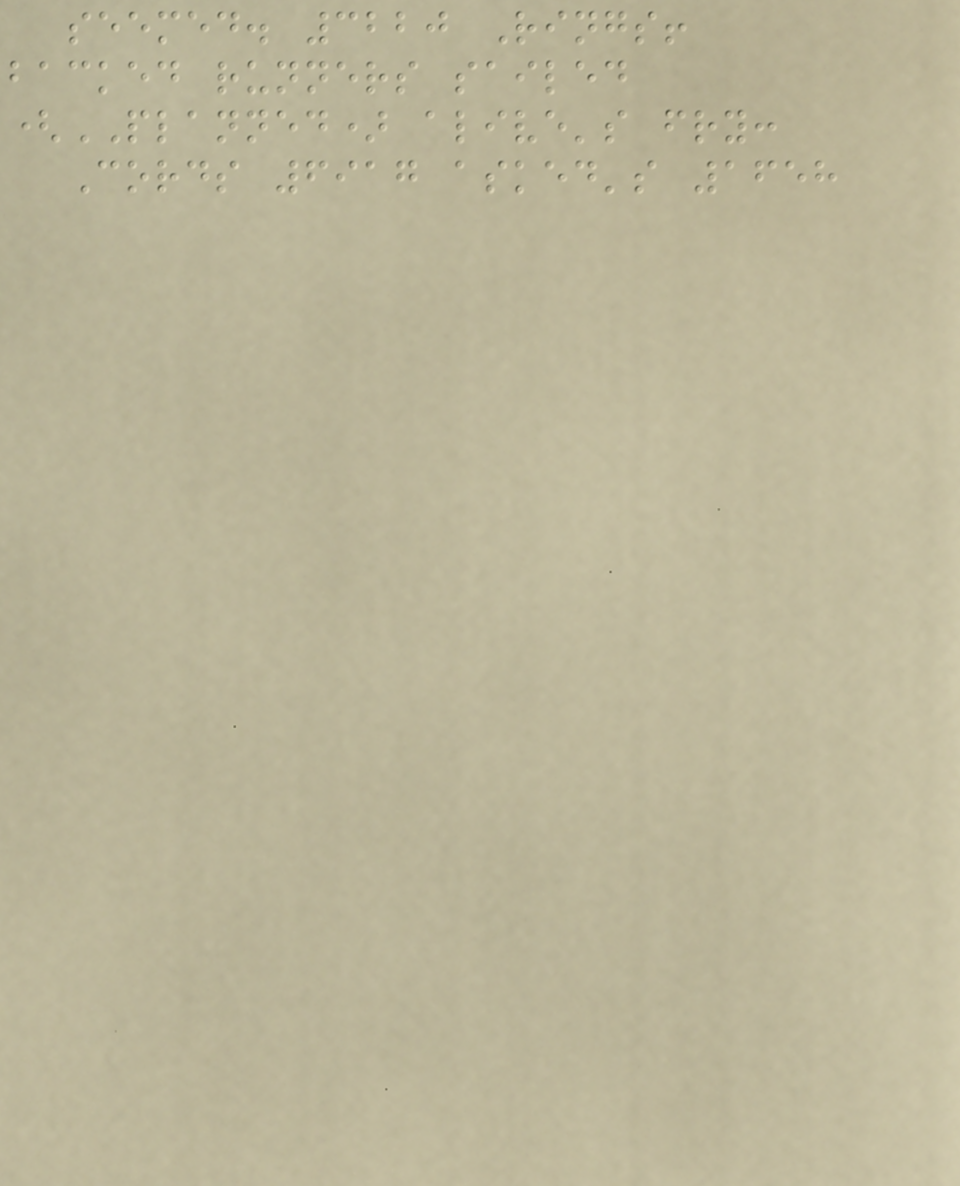seemed. 3220 Rings!
backed runners sailed
(PLANNED) alive's fry:
Cords 6917 asked's 1658
